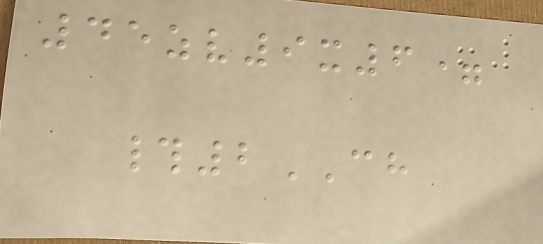45zv9x6=
#2CH
